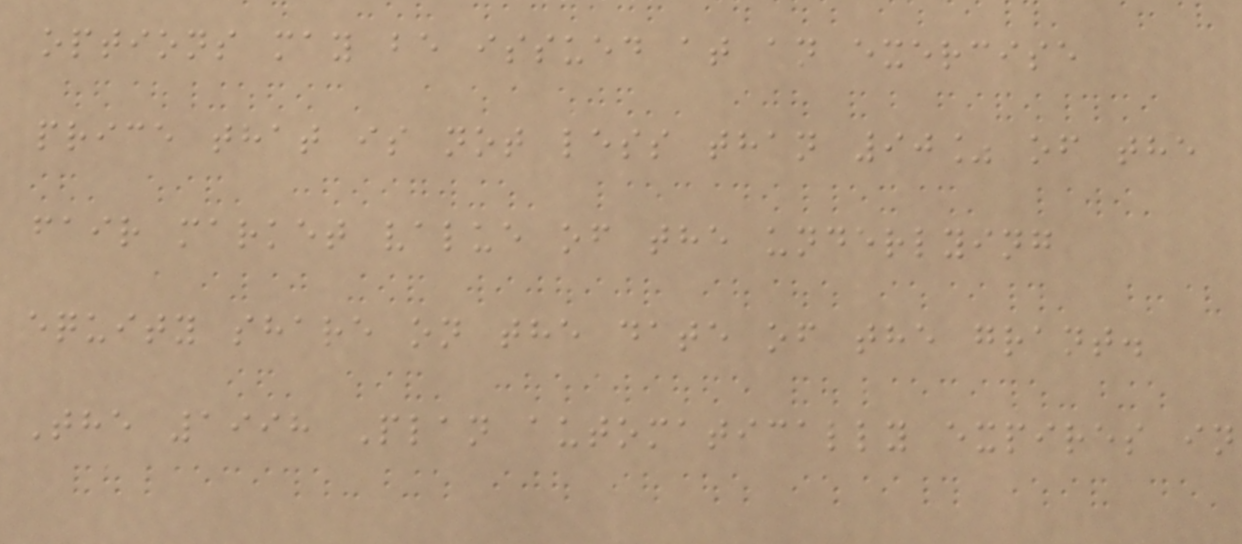options may be issued at an exercise
price that is not less than 90% of the
fair market value of the underlying
equity share on the date of the grant.
The 1998 Plan automatically expires in
